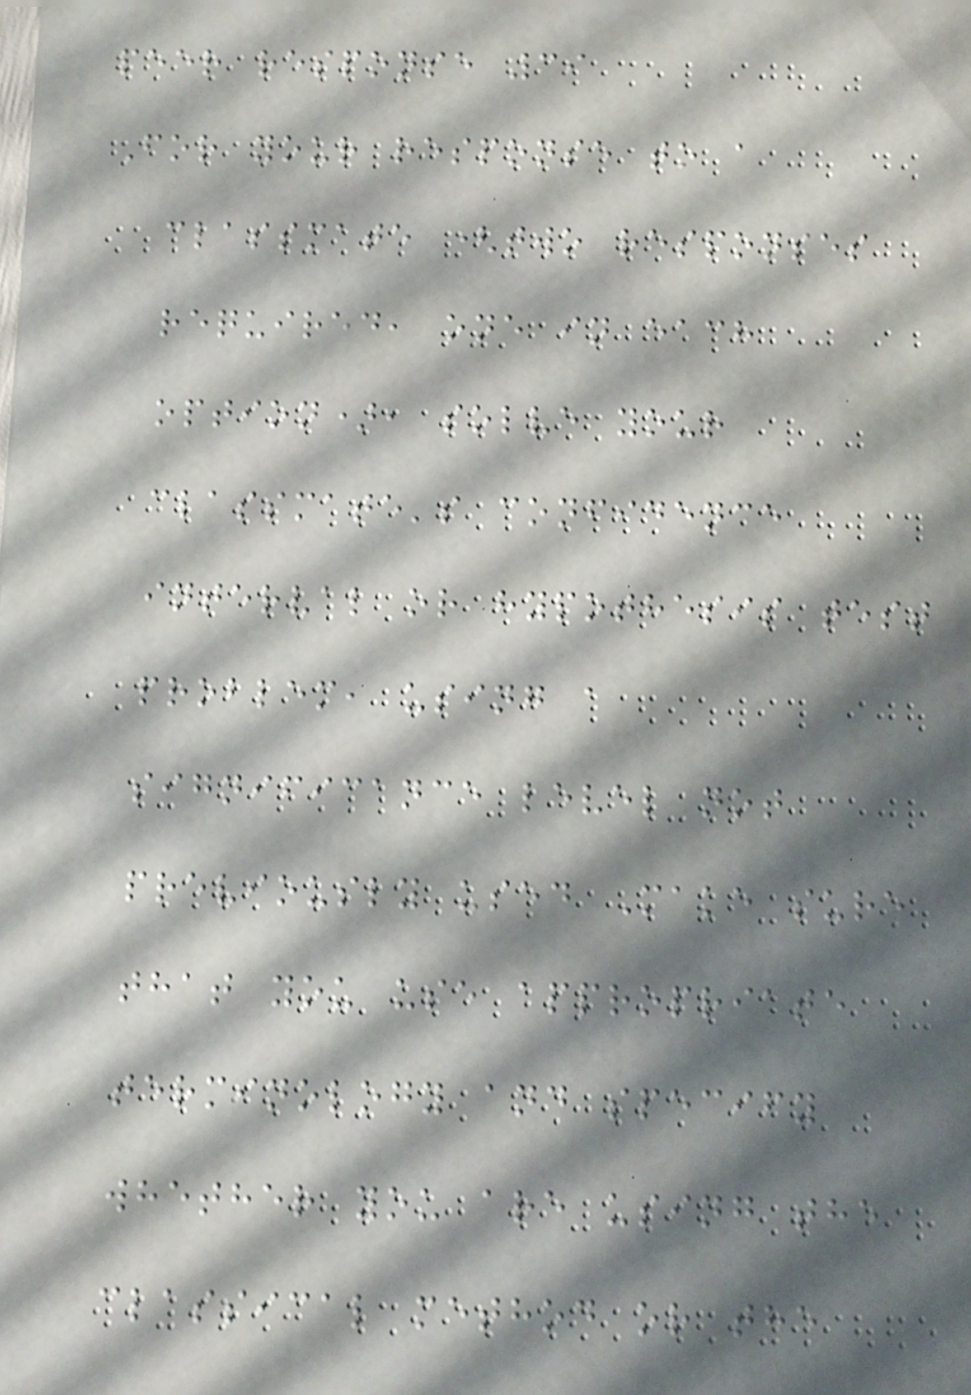peer response 39
For your response to a
classmate (two responses
required, one in each
option), solve your
classmate's confidence
interval or hypothesis test
problem, using a
significance level not
previously used Make sure
that you use appropriate
terminology and specify
whether you are using the
classical method or the
